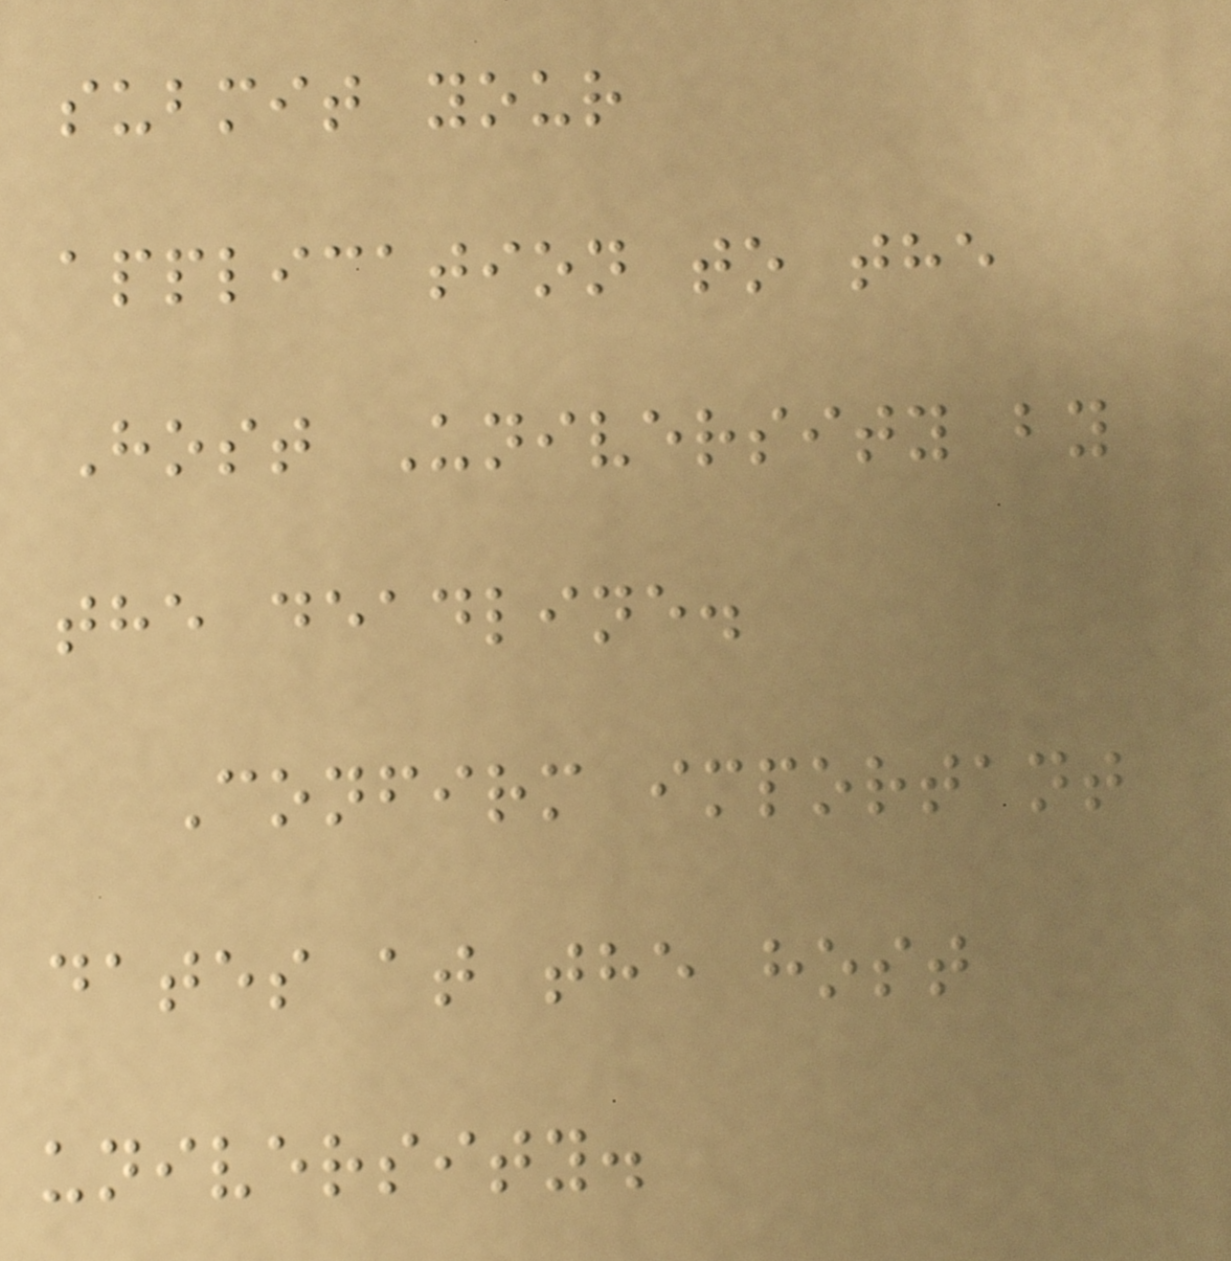submit your
application to the
Host University by
the deadline.
Confirm important
dates at the host
university.
